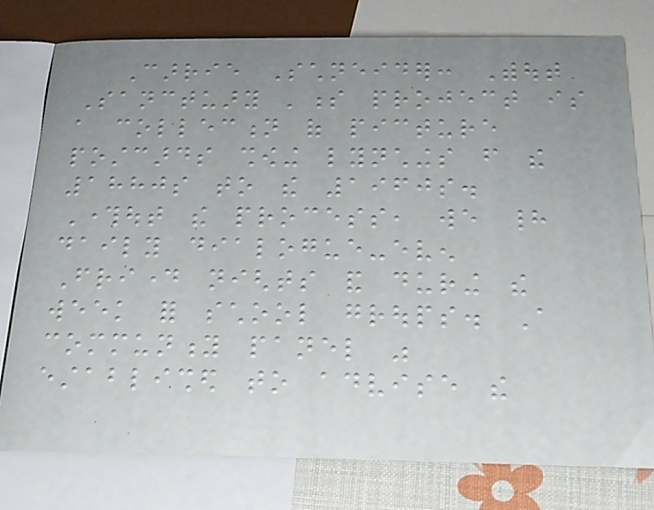Carrie Schneider: Without
Sanctuary 's project is
a collection of picture
postcards showing lynchings from the
1880s to the 1960s.
Throughout the process, we had
daily dialogue-even
Friday nights and during the
week for school groups. A
community panel was
established to advise the
